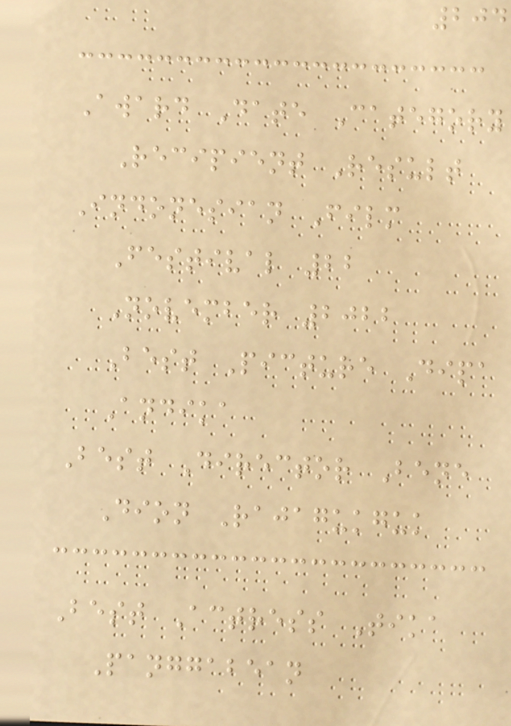204
Award Date Category
Recipient Result
Indonesian Film
Festival 22
November 2022
Best Picture Dipa
Andika
Best Director Bene
Dion Rajagukguk
Best Actress Tika
Panggabean
